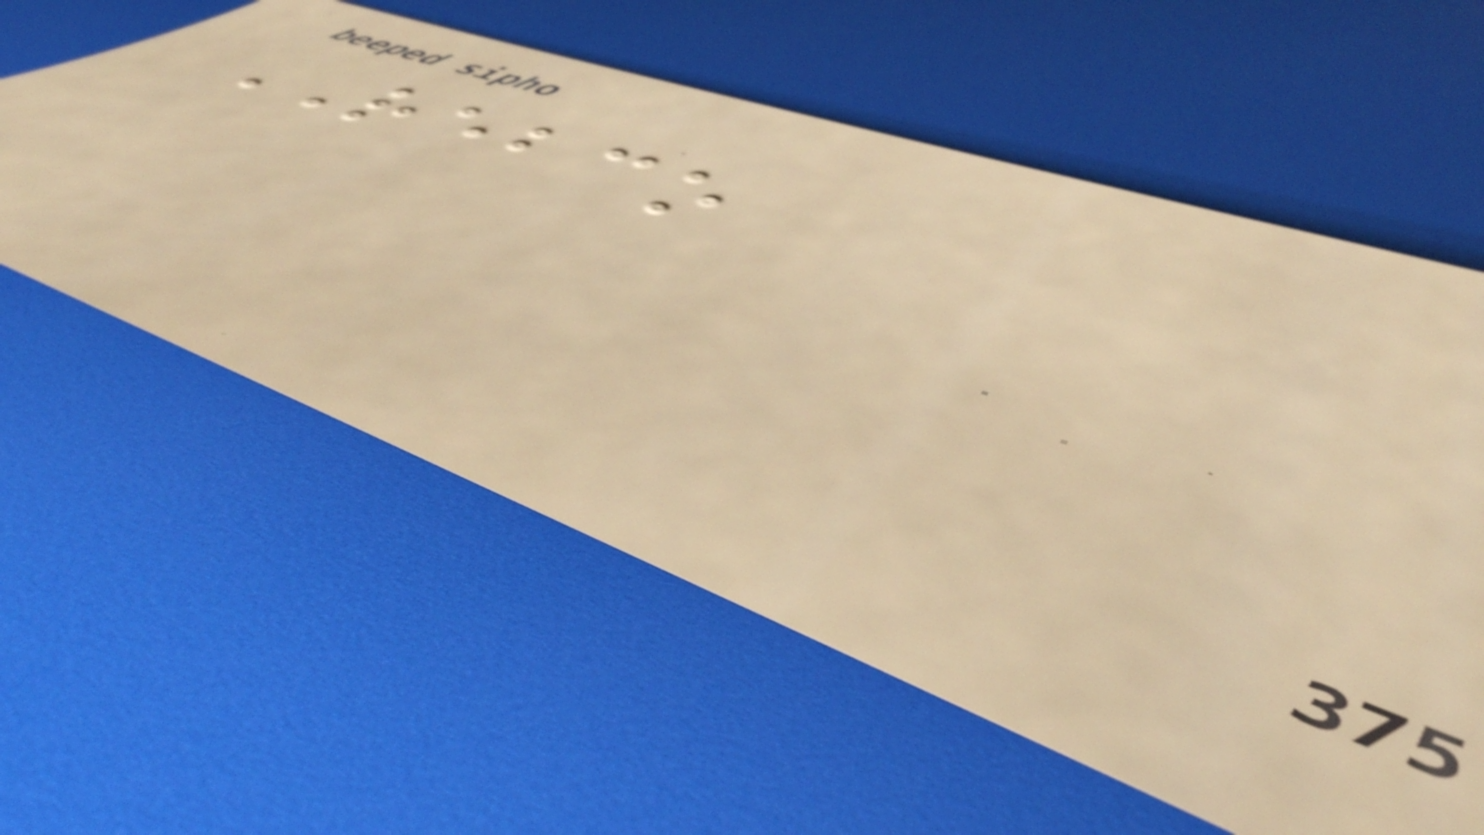REBCO
